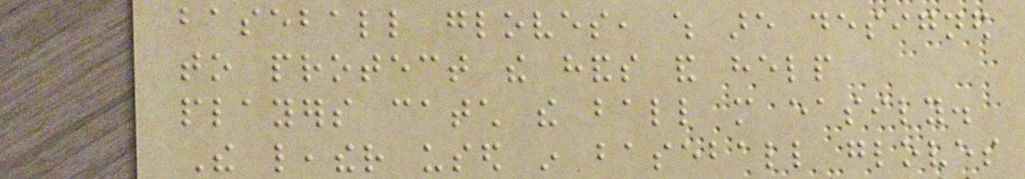baseball gloves, which are designed
to protect the hands and help
players catch the ball more easily.
The leather used in baseball gloves
